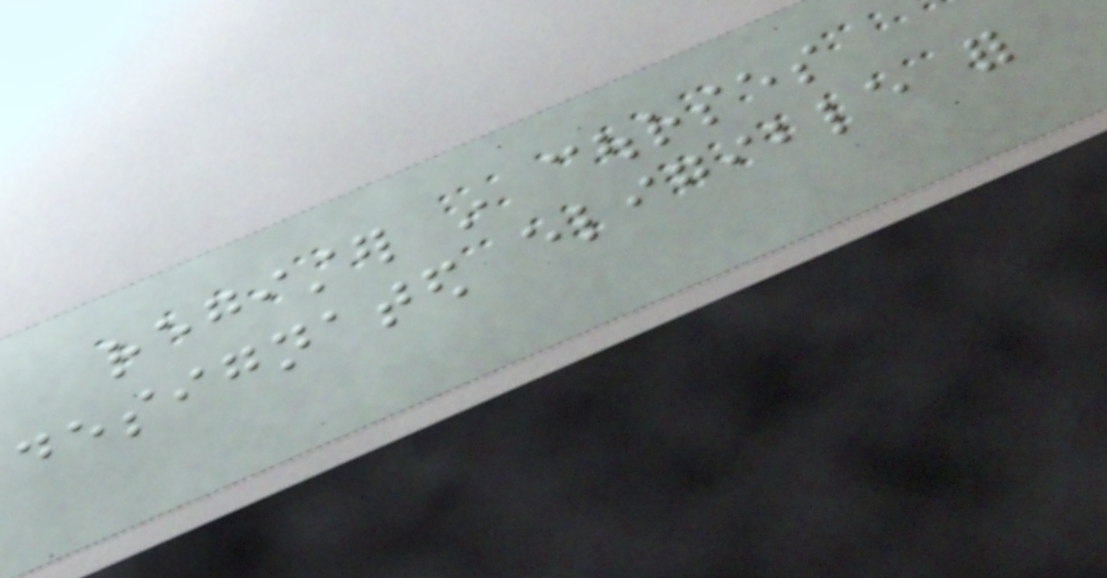register in courses
designated eligible for
